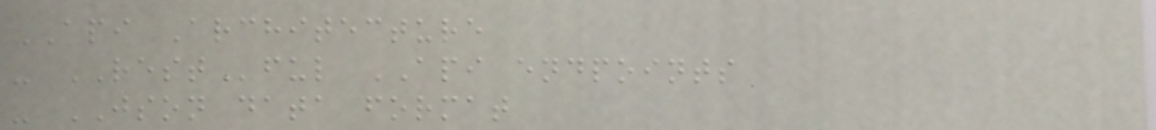API Architecture
- RESTful API endpoints
- JSON data format
